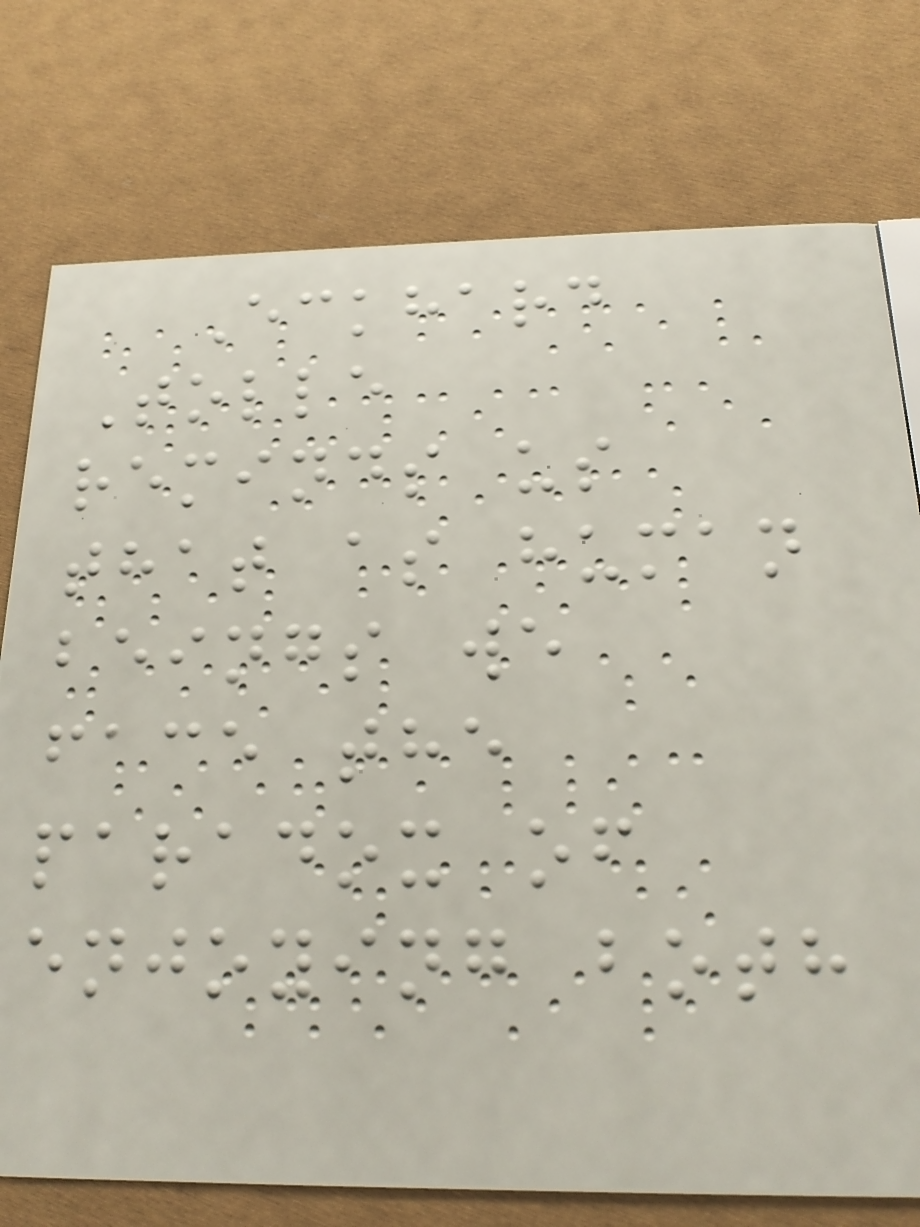Eckhard
Tolle
reminds us
that as human
beings we
face the
paradox of
enjoying both
